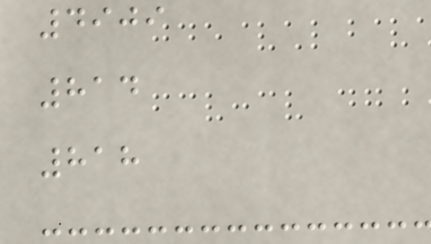4909
814
818
